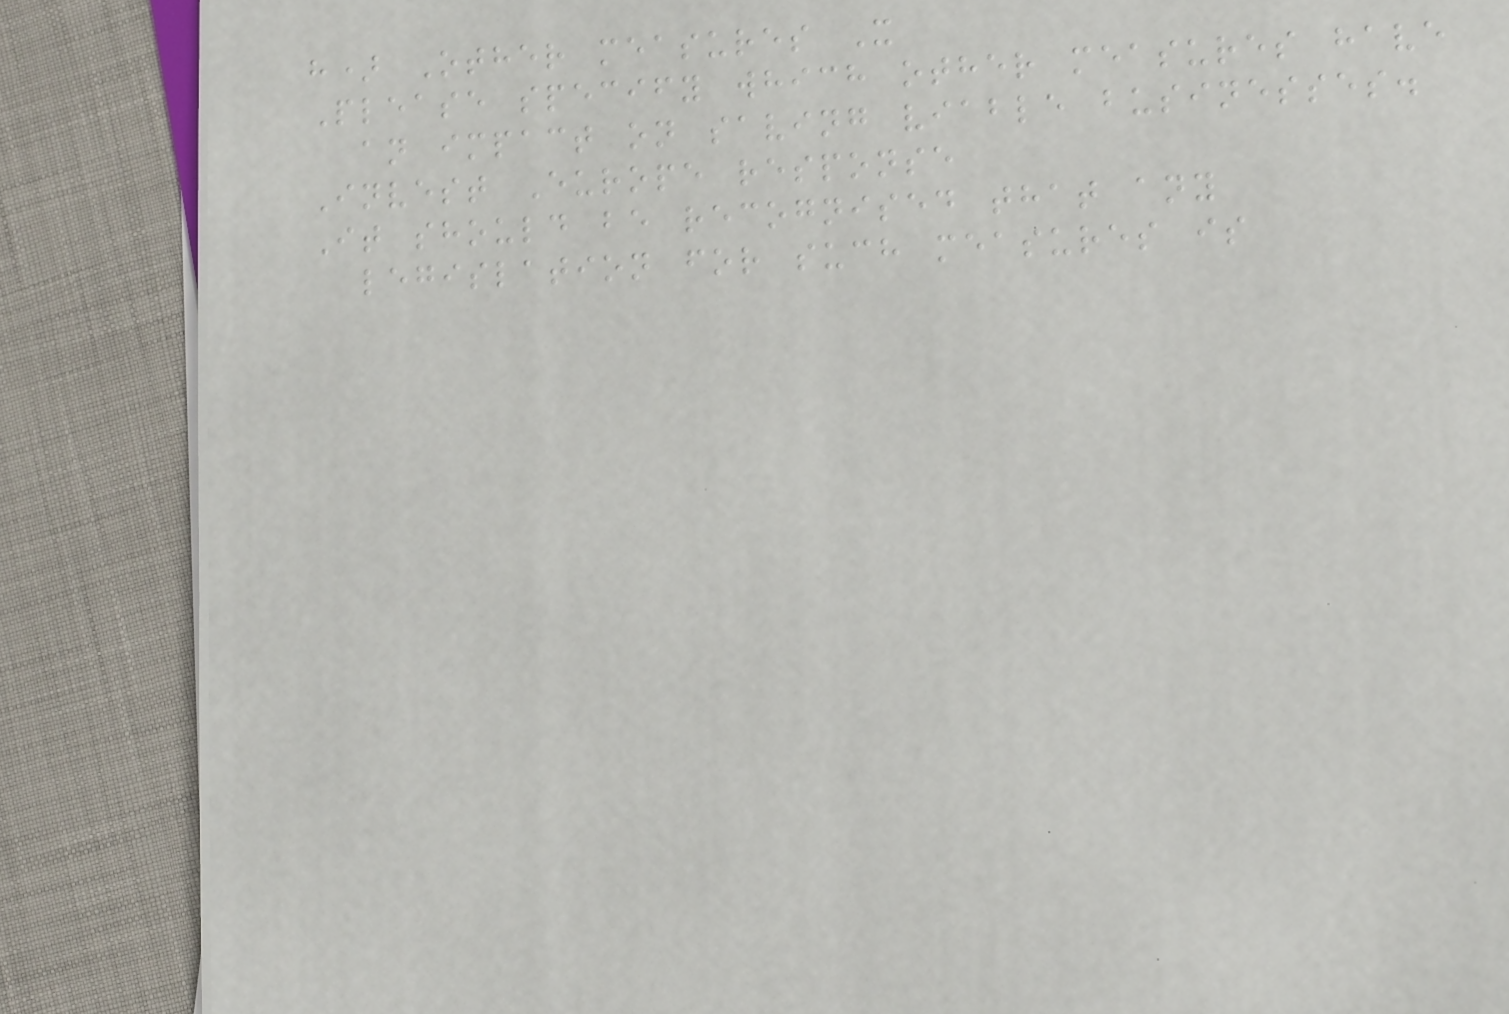h) Other measures X
Please specify which other measures have
an impact on saving viable businesses.
Invest Europe response
It should be recognised that any
legislation for such measures is
